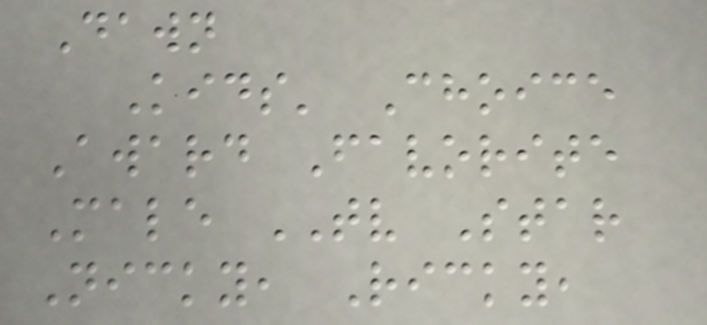Dawn
Kids' Choice
Award Favorite
Male TV Star
Nicky, Ricky,
